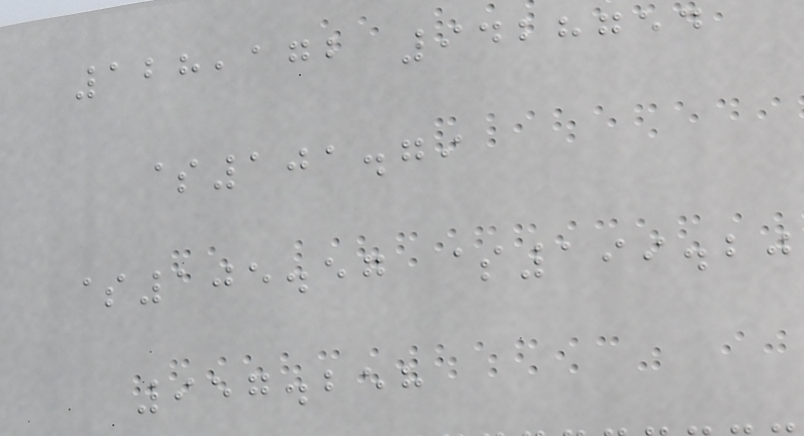128,172 9428754
$101.79
$105.57 $199.20
957.258
